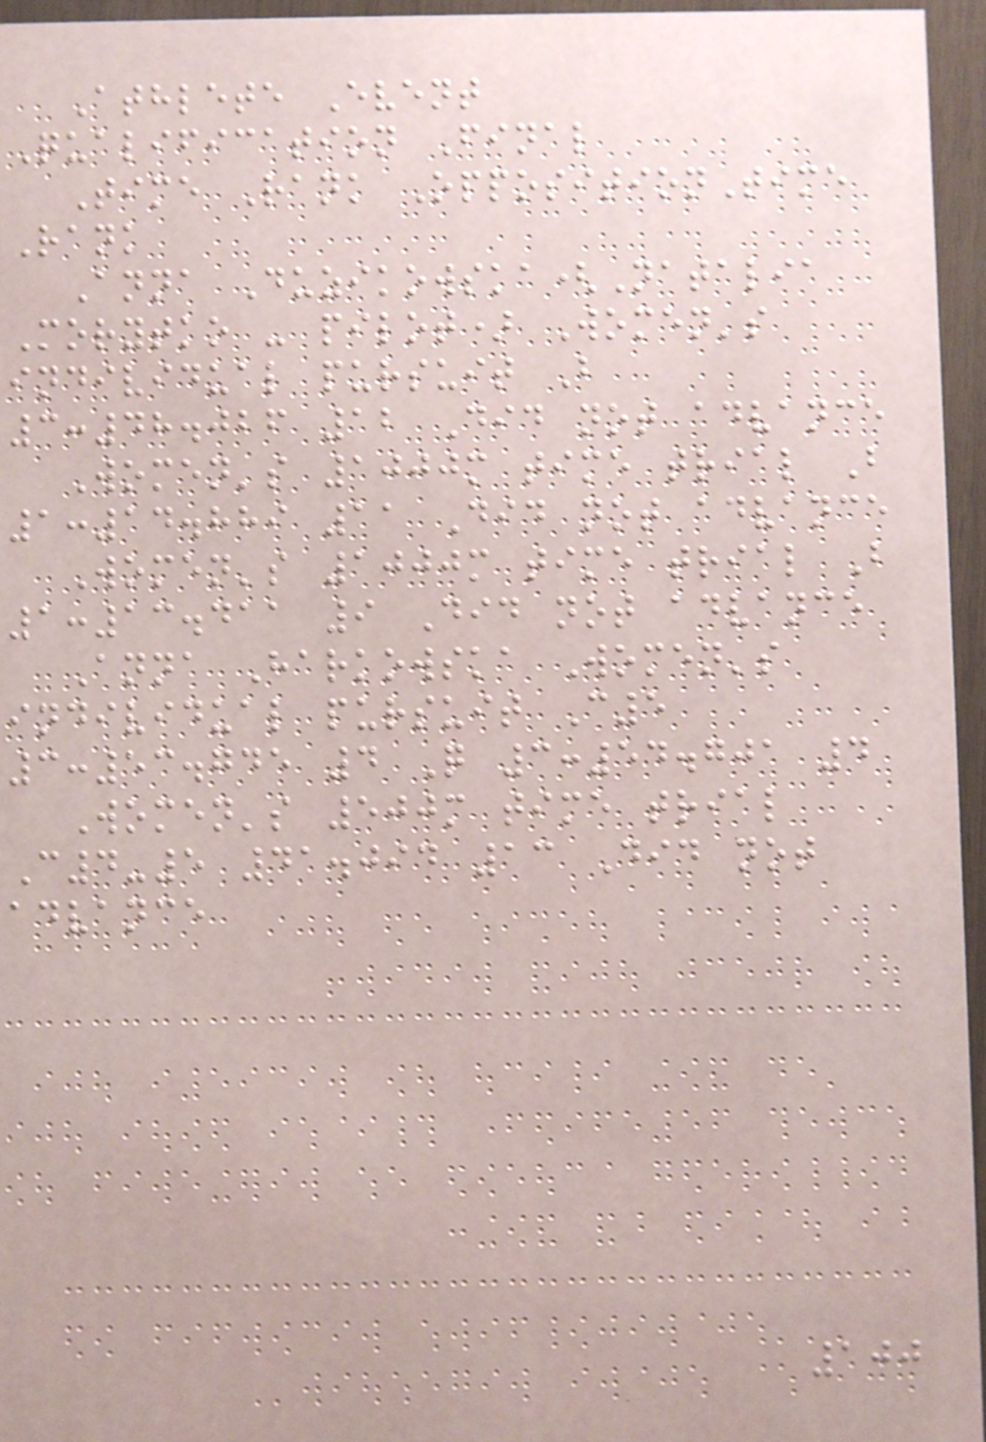Athlete Event
Qualification Final
Time Rank OppositionTime
Rank
Anna Duzikowska(Natalia
Morytko - pilot) Women's
individual pursuit B
3:48.026 12 Did not advance
Women's 1000m time trial B
1:14.889 11 Did not advance
Women's 1000m time trial B
1:13.411 9 Did not advance
Anna Harkowska Women's
individual pursuit C5
3:53.745 4 Q 3:54.701 4
Women's 500m time trial
C4-5 41.094 13 Did not
advance
100
